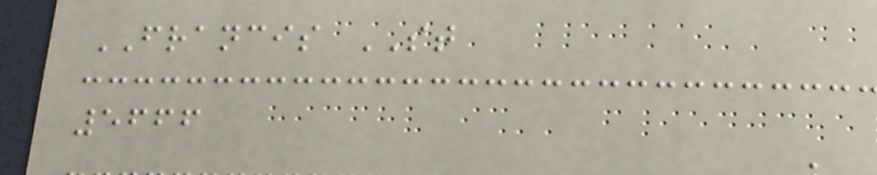FRANCIS ST
5666
